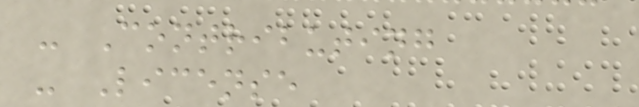- Contributing
- License
